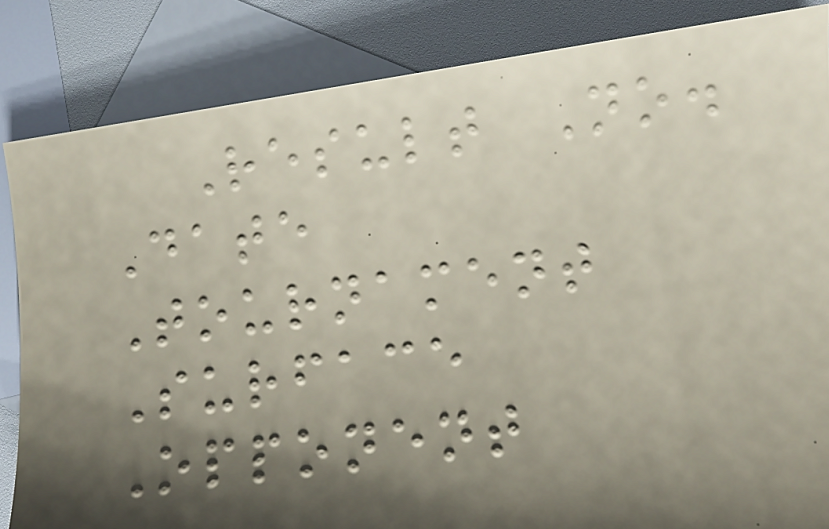Result No.
Date
Tournament
Surface
Opponent
